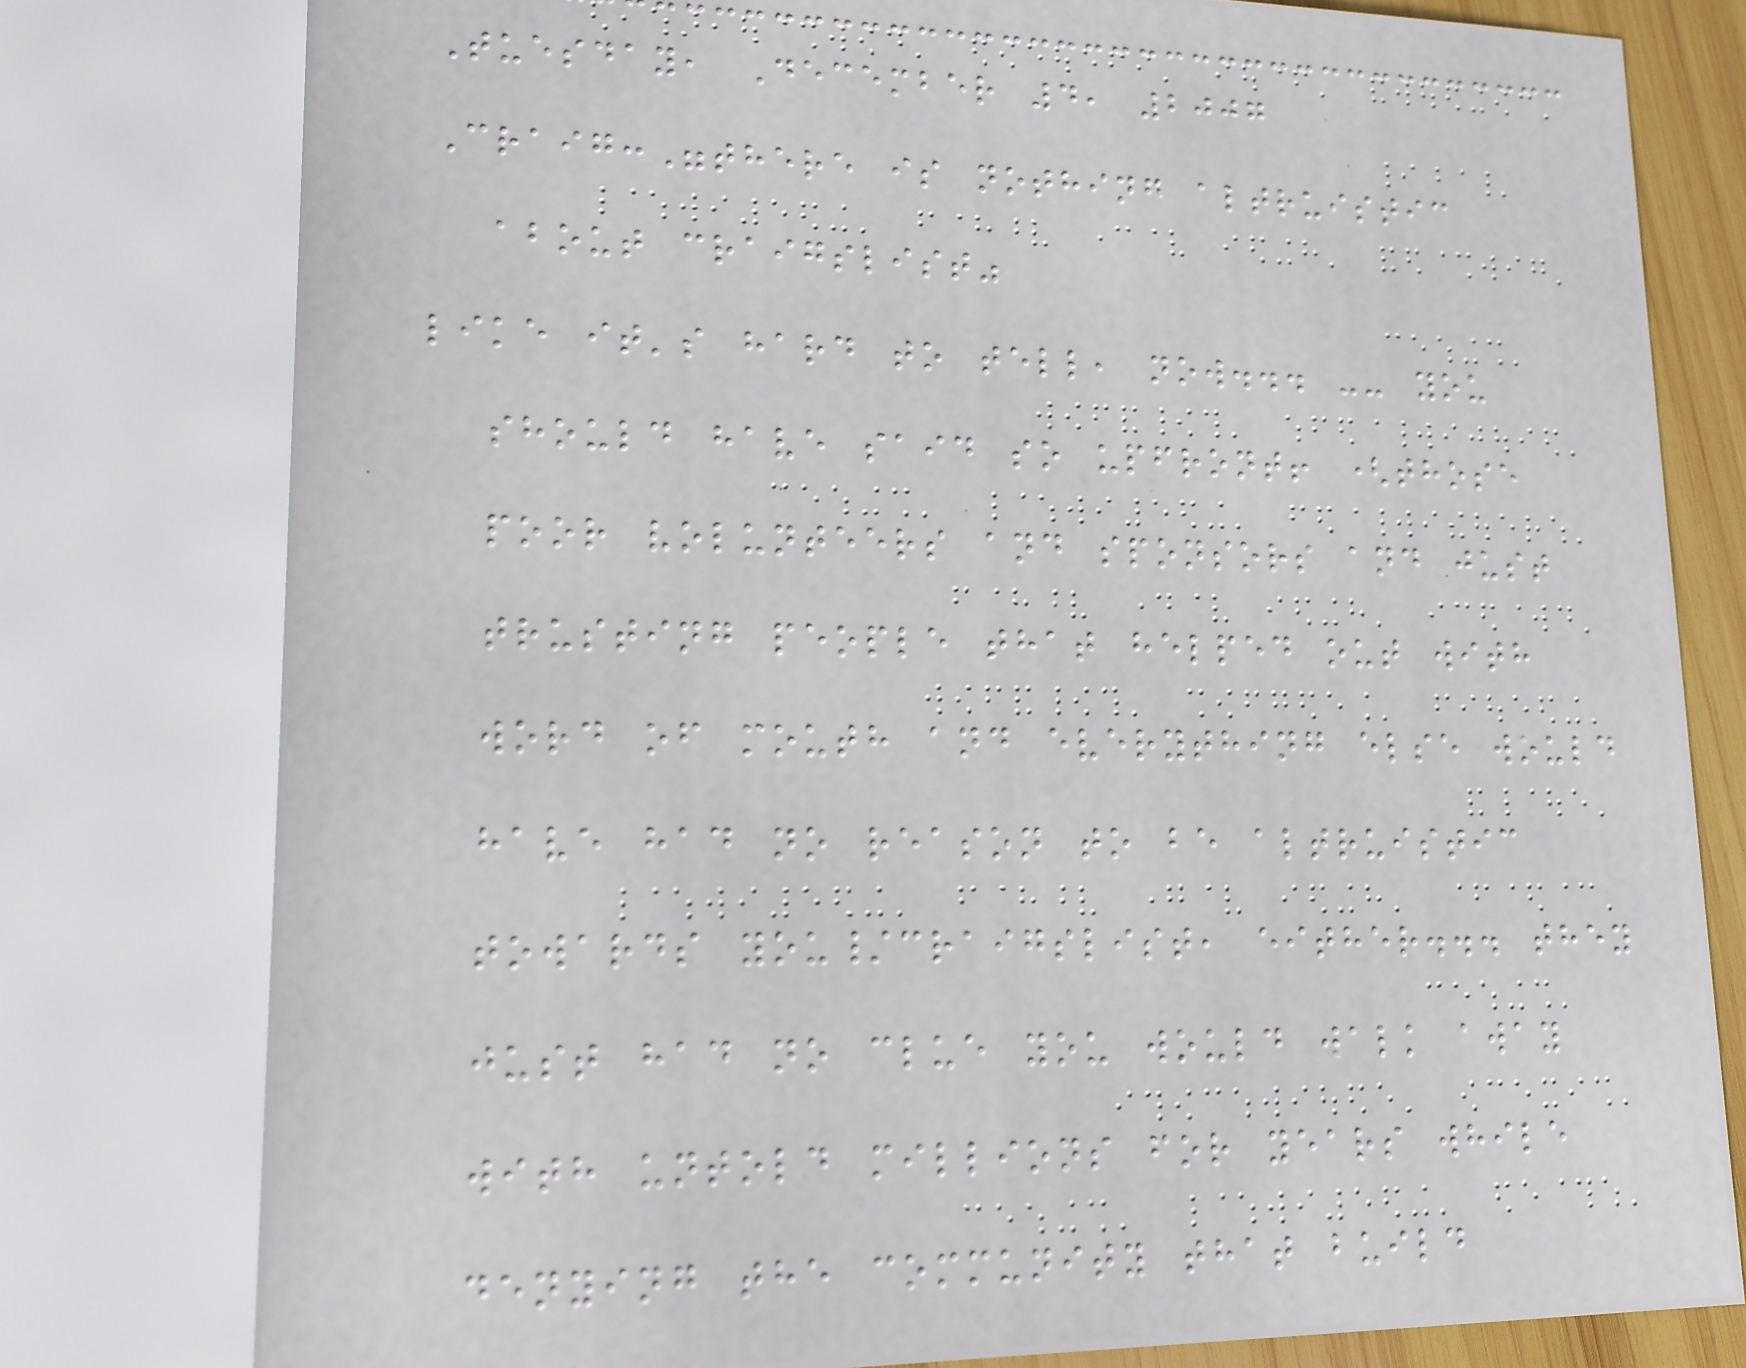Tuesday, December 4, 2007
Craig:"there is nothing altruistic
about craigslist"
like it's hard to tell, now... -- you
should have said so upfront! (those
poor volunteers and sponsors and just
trusting people that helped out with
word of mouth and everything else would
have had no reason to be altruistic
towards you/craigslist, either... they
just had no clue you would walk away
with untold millions for years while
denying the community that build
